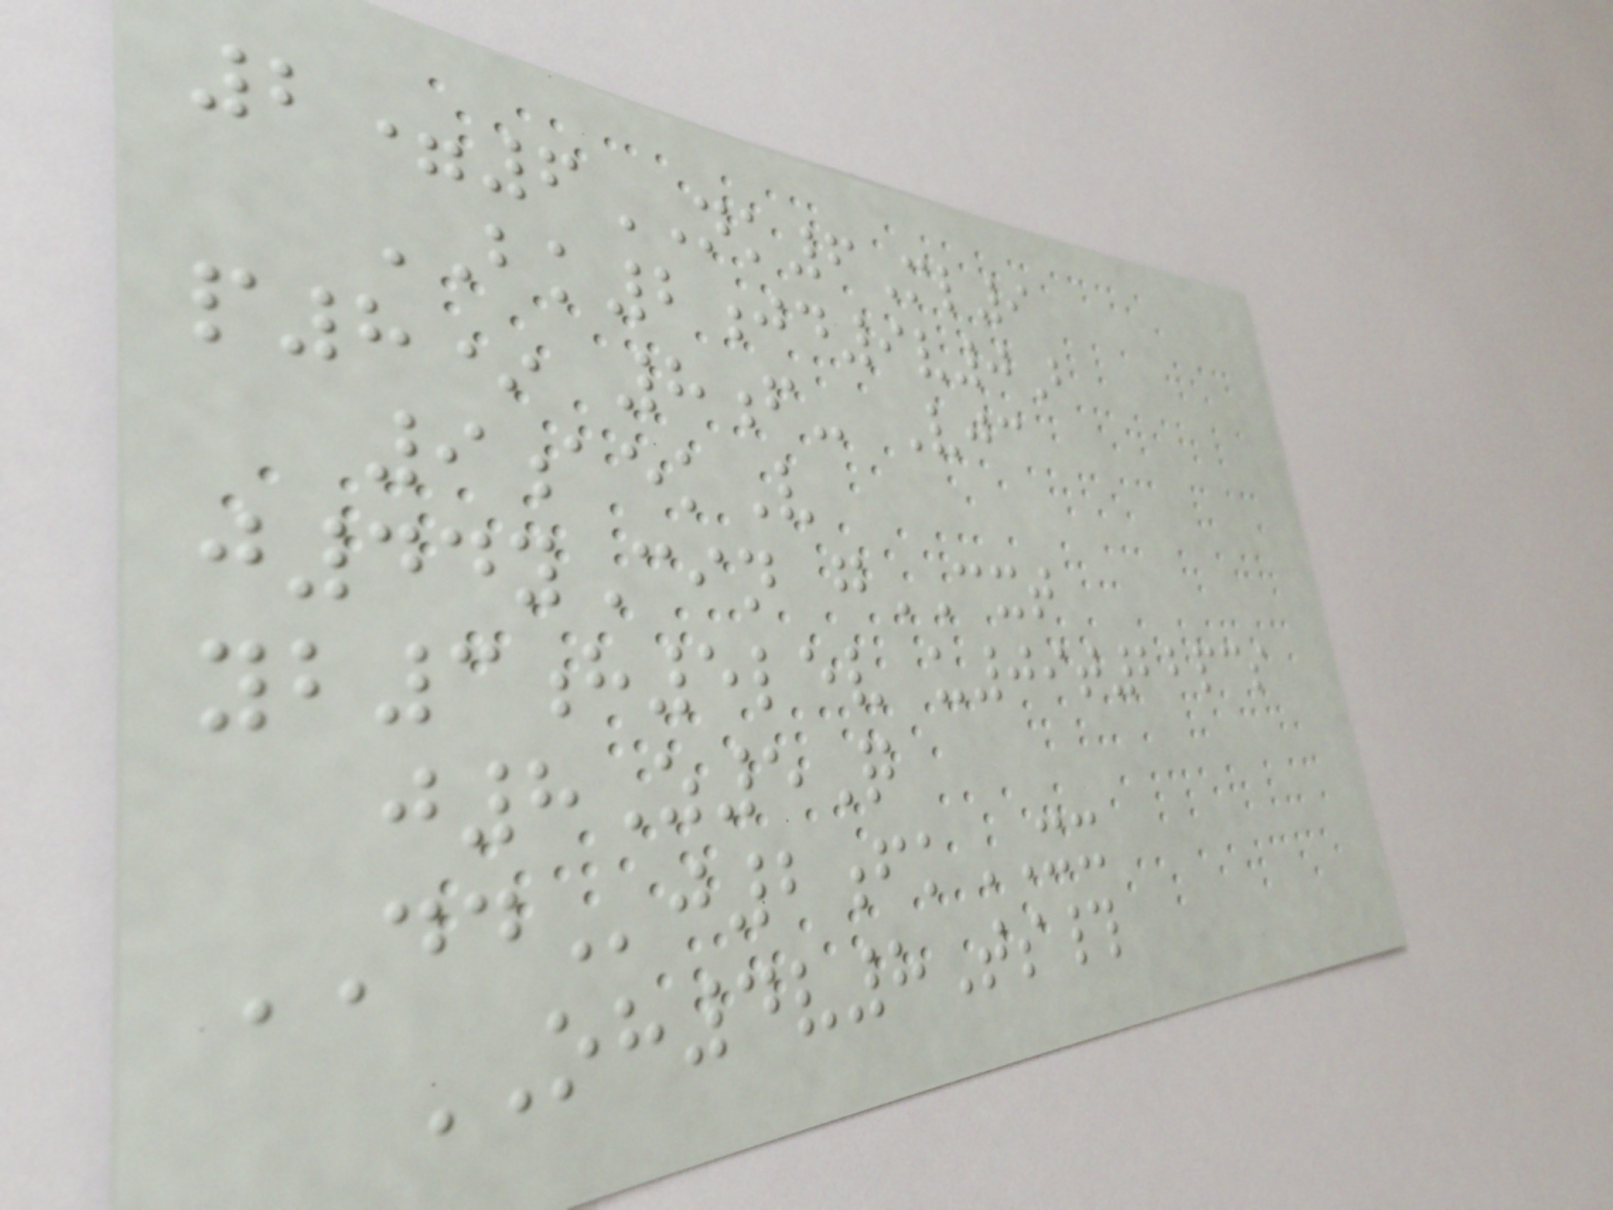2=6NK6Ml9
BK2jd9v0B
p8* 8f- Vjc
9aekV
j44yCin gCXT
yb3h5lev u09t22pcs
j8Z5Q
DDj2fkXX
OH4v8Ts#
